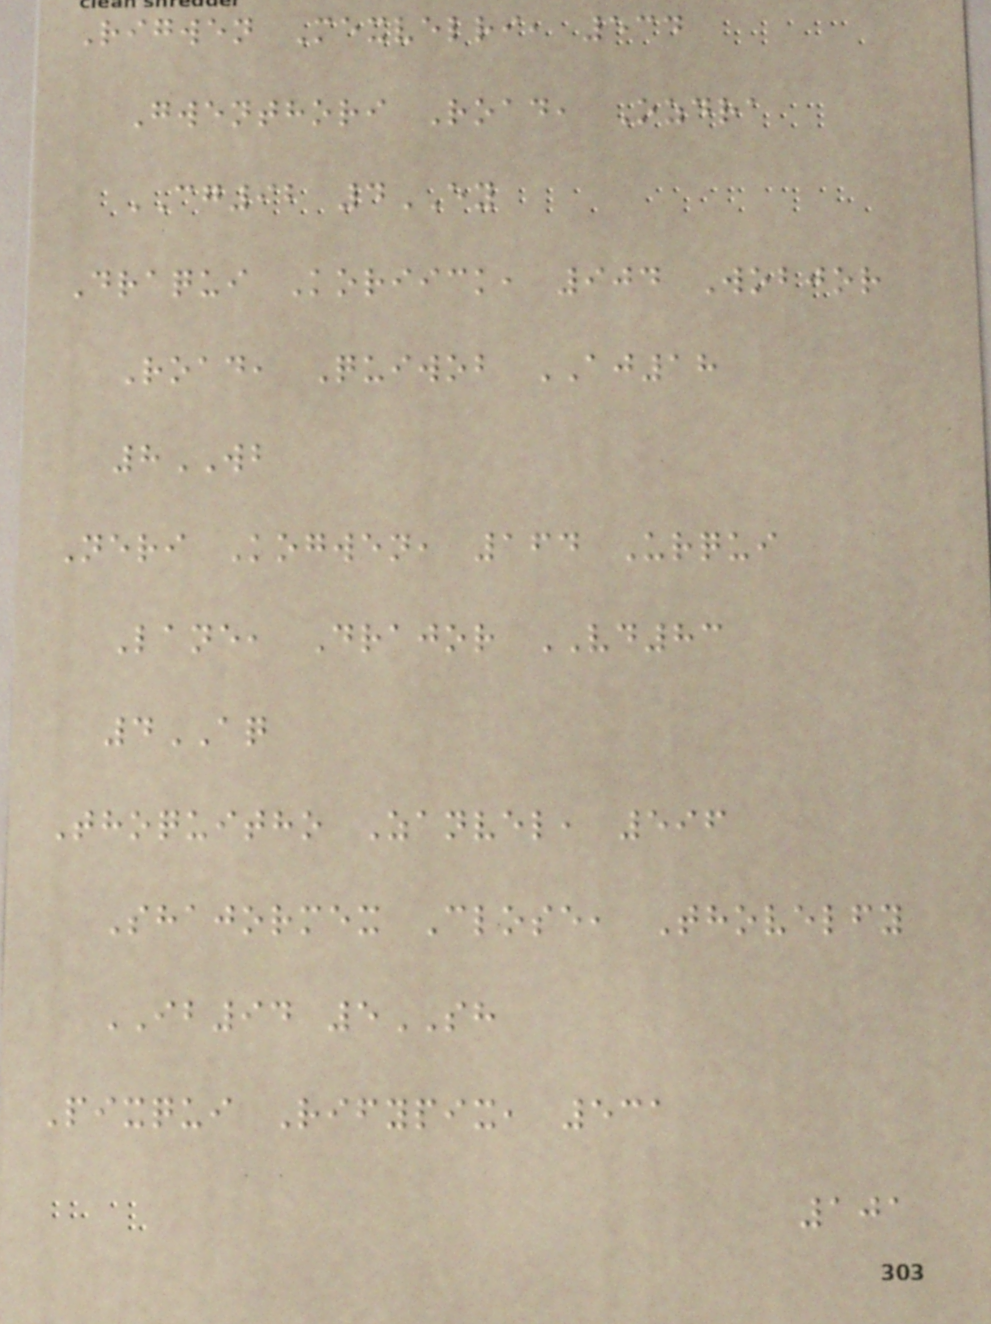Rigwen Mexvelri, 534
Gwenthori Road, Ozdra
CG92 4EY
Draqui Koriick, 904 Wobjor
Road, Quiwob AJ18
8WB
Neri Kogwen, 164 Urqui
Lane, Drajor VD83
4AQ
Thoquitho Zanvel, 596
Shajormex Close, Thovelfy
IB94 5SH
Pixqui Rifypix, 531
101
